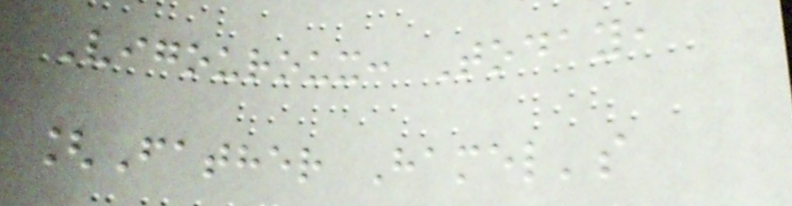Vigouroux: Today,
[Father Hamel's
